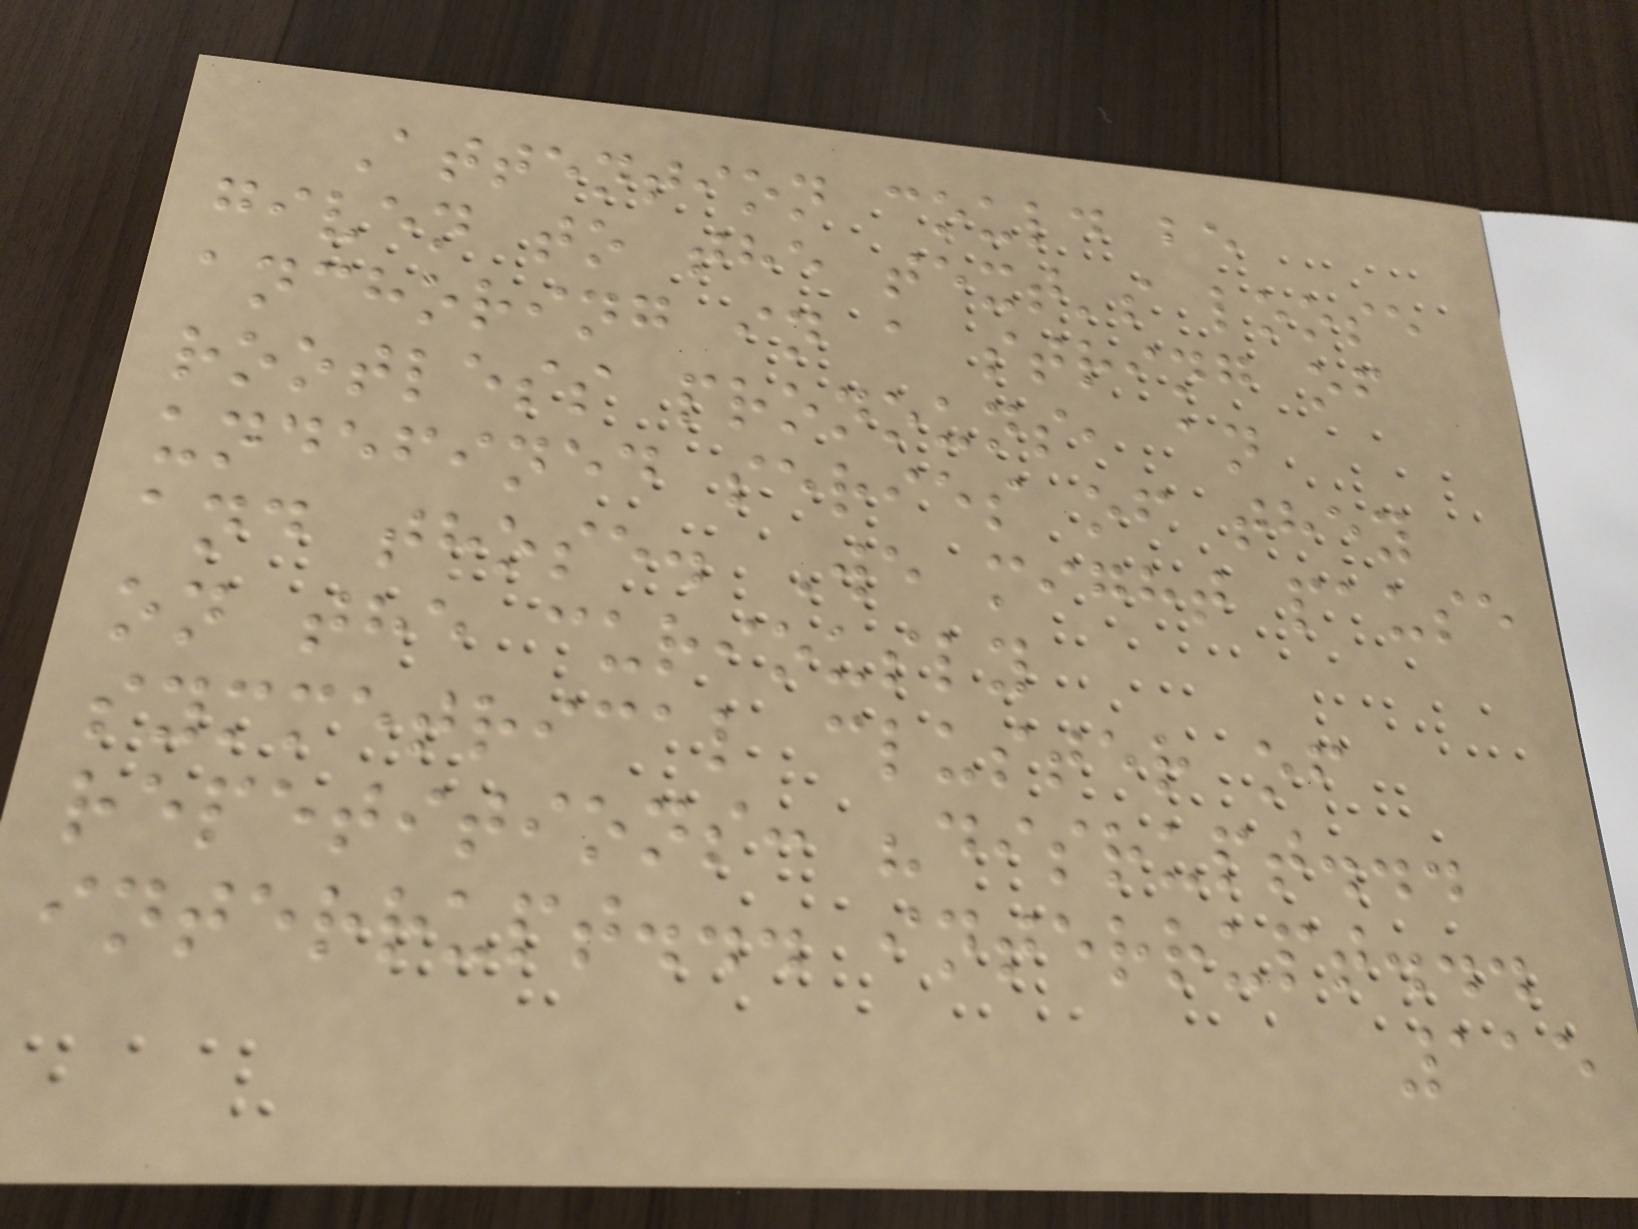Attention could be
given to the text's loose
anchoring in a string of
rootless pronouns, an
undefined series of they
and those. We might pause
on the curiously
symmetrical cluster of
repetitions: "disrupt...
interrupt... interrupt...
115
